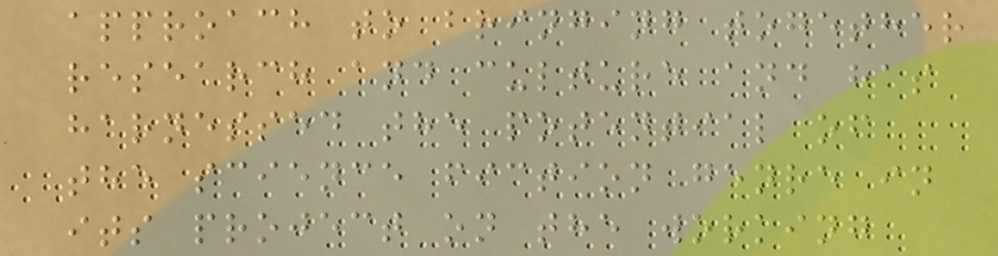approach to bringing together
research and culture and has
harnessed the potential of
the science fiction genre in
its project on the working
